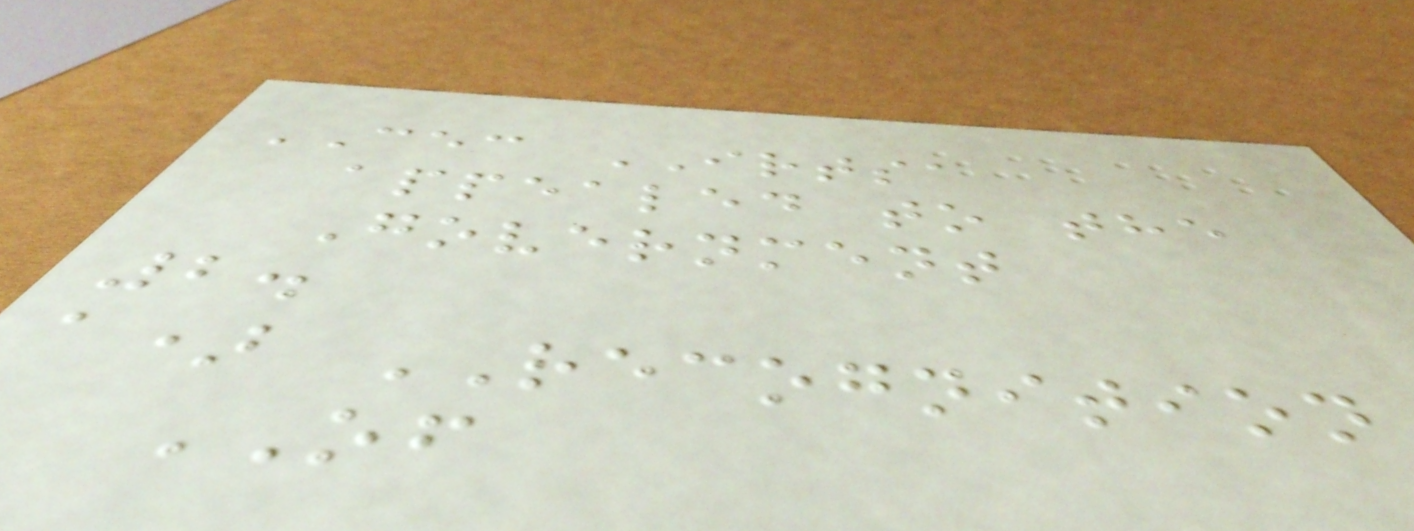CEC IRTSA
appealed to the
Government
2.
a) RECOGNITION
OF
